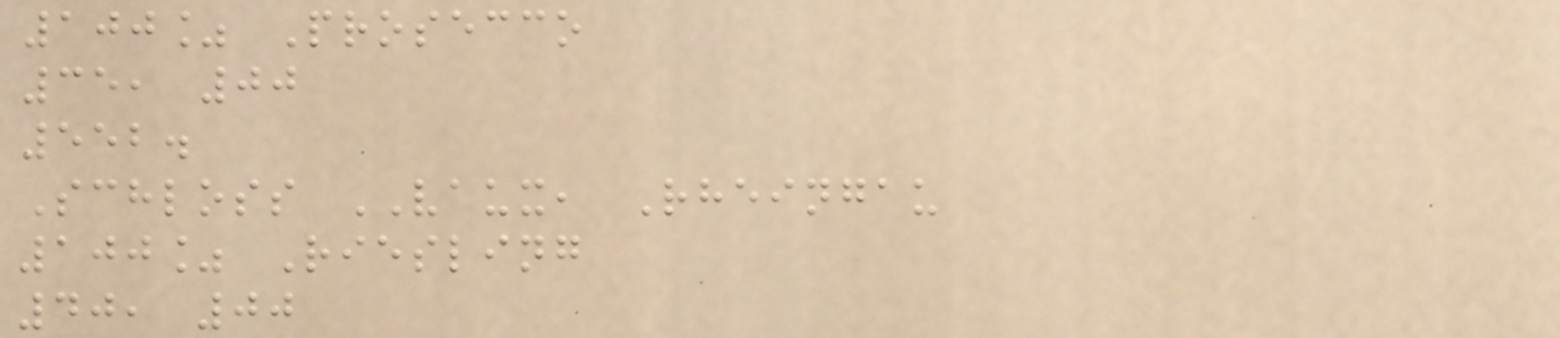100% Prosecco
35, 00
552.
Schloss VAUX, Rheingau
100% Riesling
40, 00
